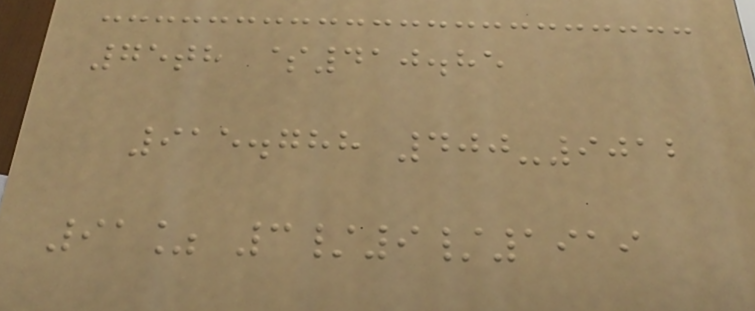75th $410.85
915.788 400-9012
91% 3/9/1919
